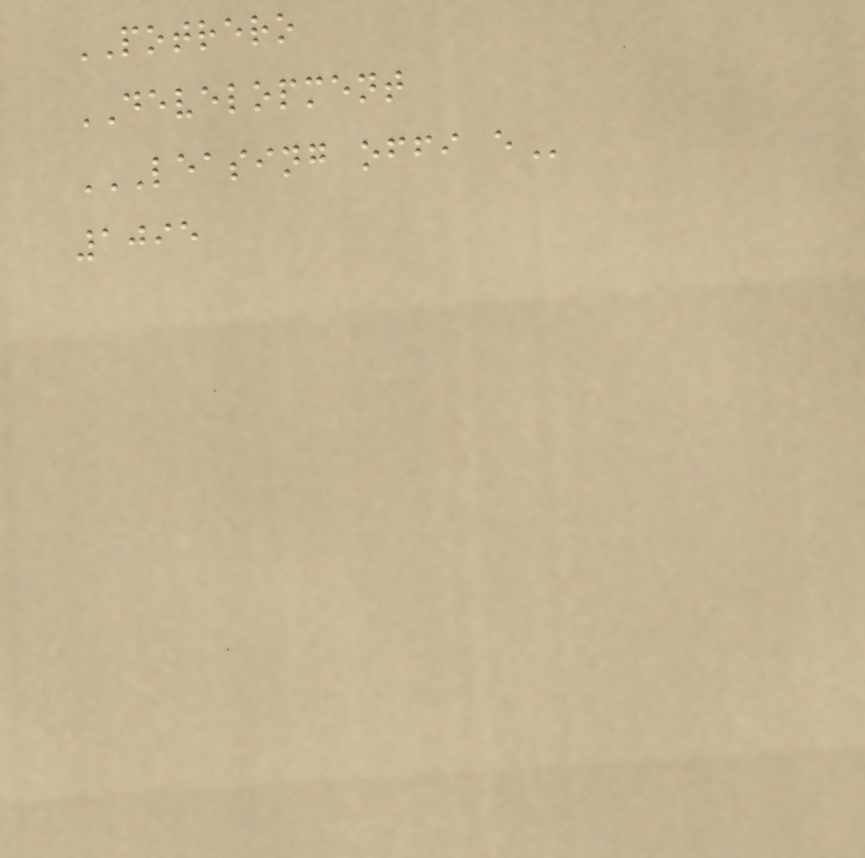POTRERO
DEVELOPMENT
LEASING OFFI E
1095
